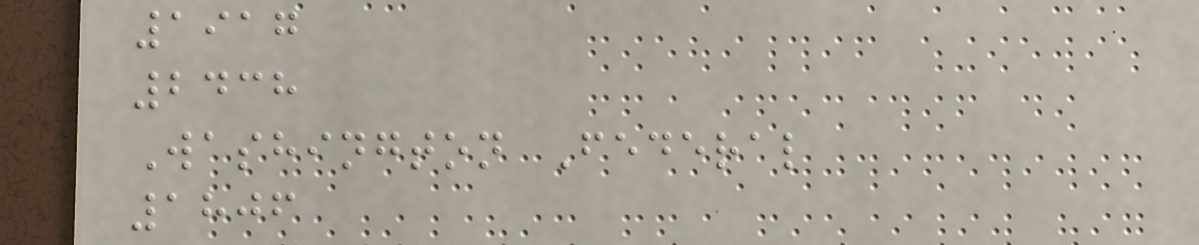1917
2438
Washington Federal
1806
